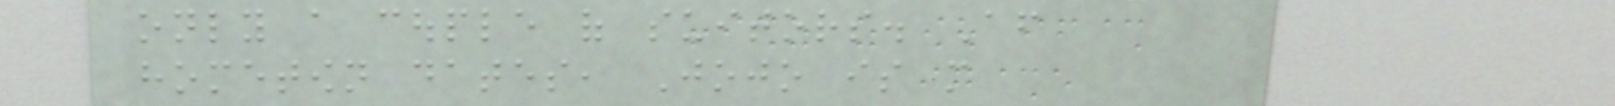only a couple of suitors. After
hometown dates, Jojo is more
